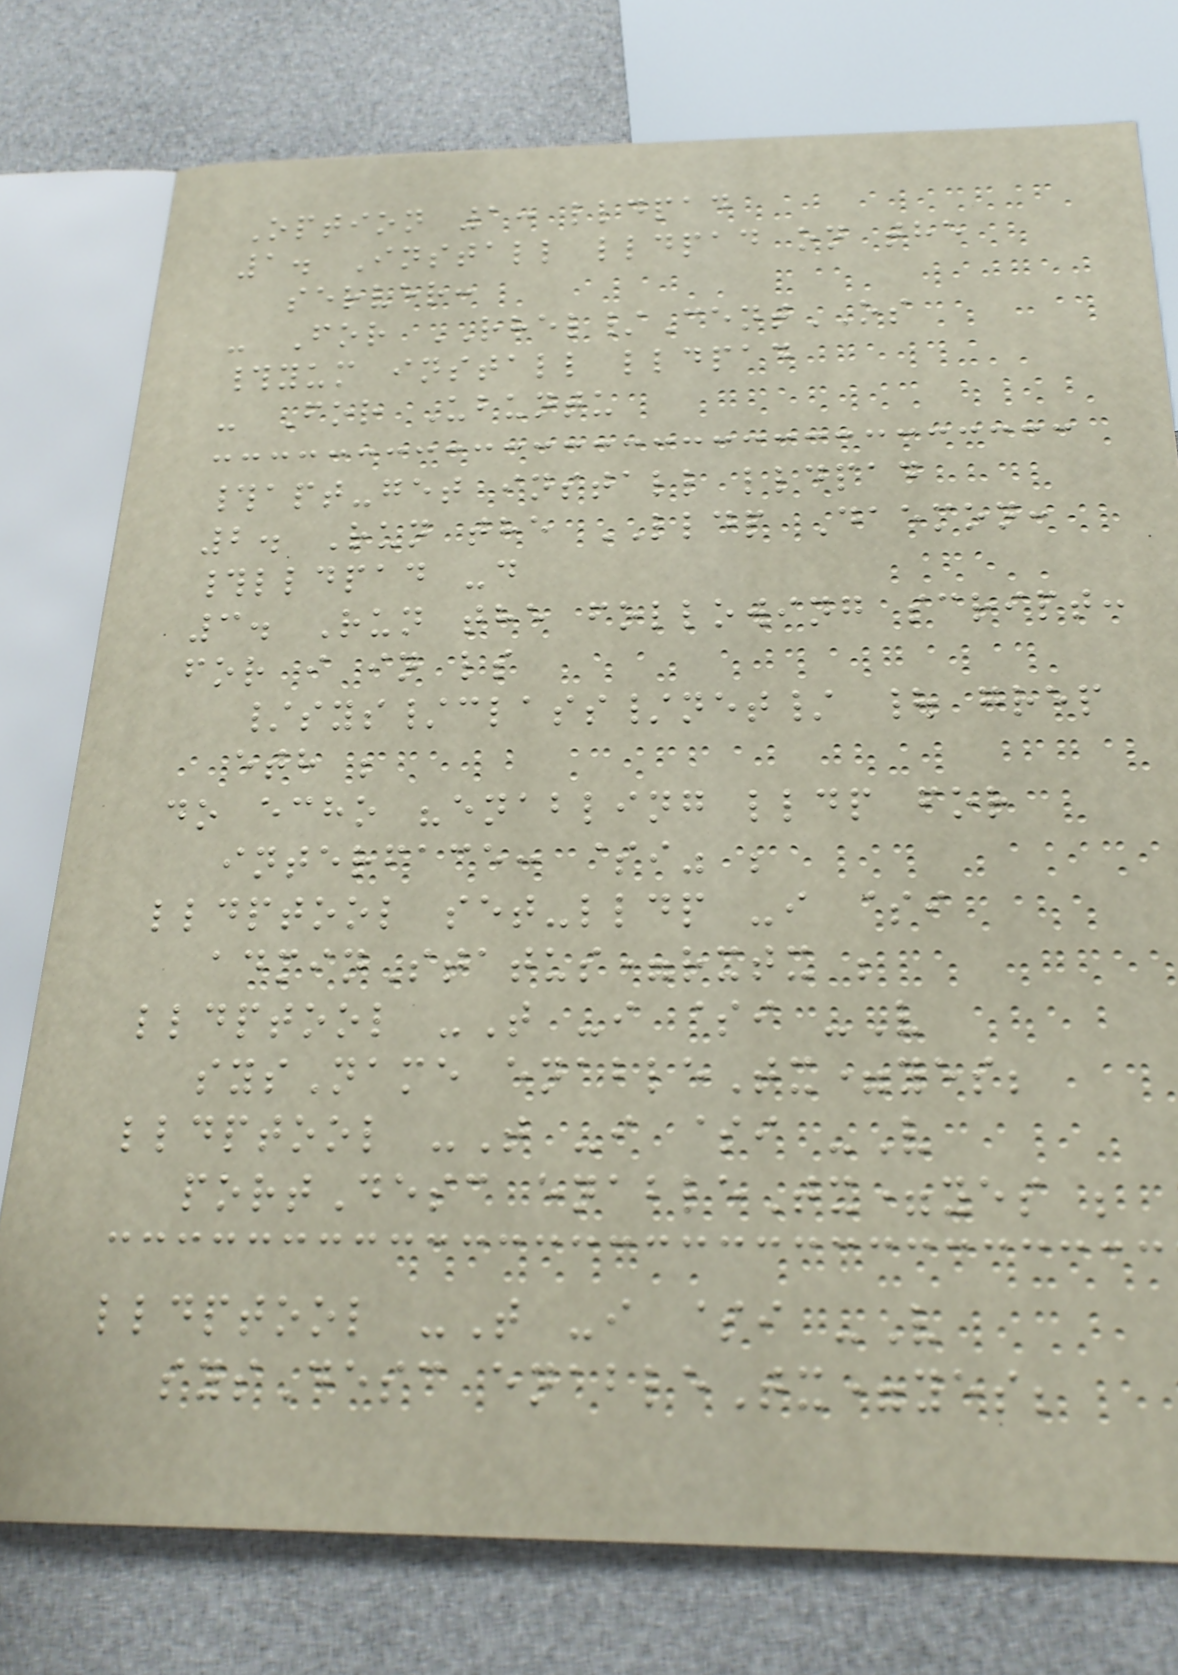Option 1: lldpad
1. Install lldpad on the
server:
- For RHEL/CentOS
#yum install lldpad
- For Ubuntu
#apt-get install lldpad
2. Run the LLDP Daemon:
#lldpad -d
3. Run the following script:
for i in ls
/sys/class/net/ | grep
eth ;
do echo "enabling lldp for
interface: $i" ;
lldptool set-lldp -i $i
adminStatus=rxtx ;
lldptool -T -i $i -V
sysName enableTx=yes;
lldptool -T -i $i -V
portDesc enableTx=yes ;
lldptool -T -i $i -V
sysDesc enableTx=yes;
